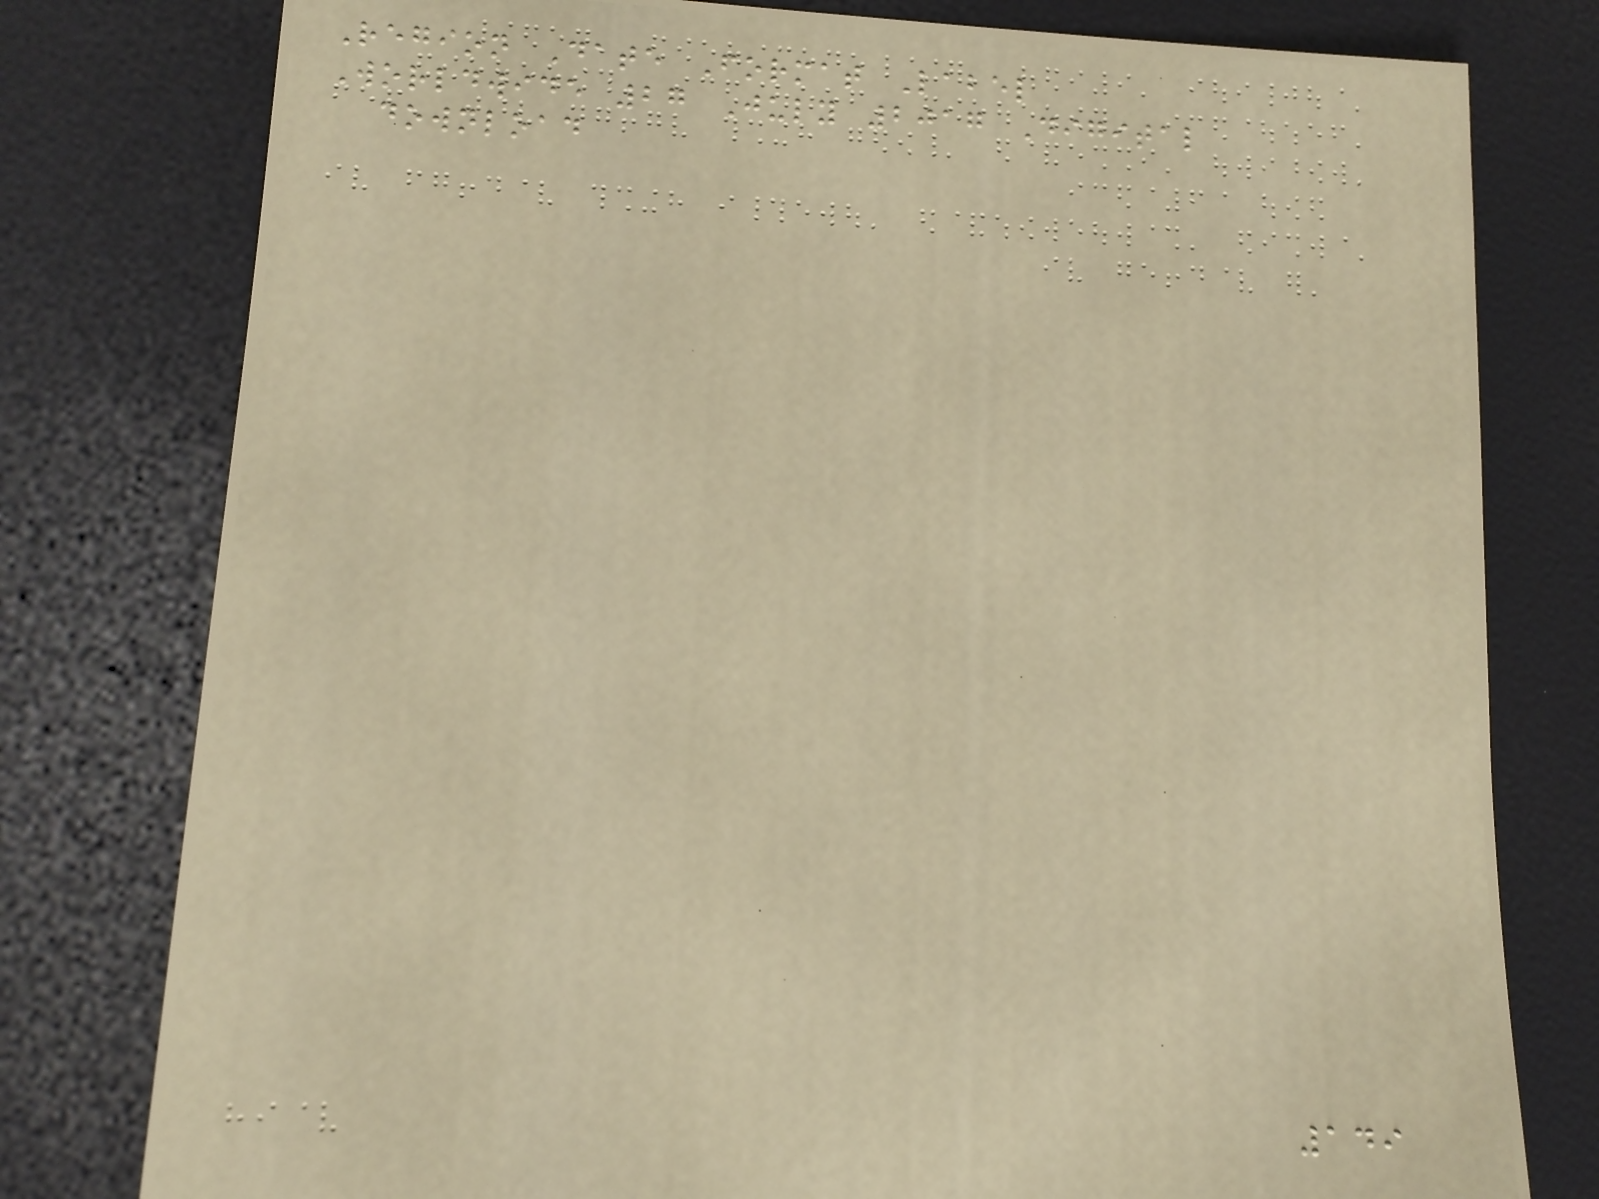Region Date Format Label
Worldwide 27 July 2017 Digital
download
149
